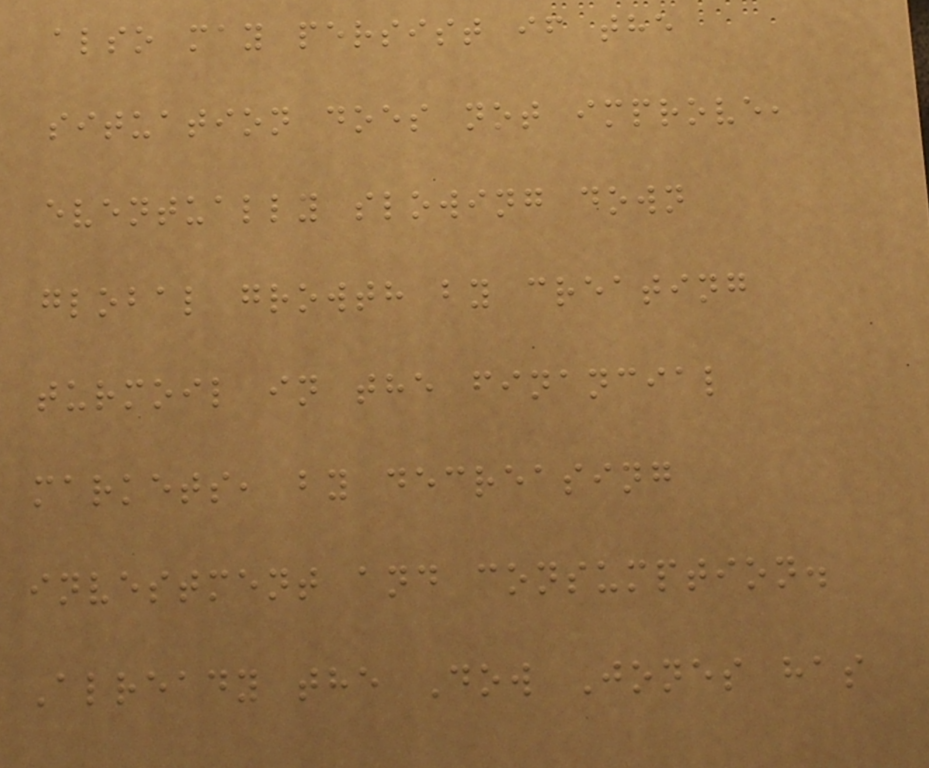also may persist if the
situation does not improve,
eventually slowing down
global growth by creating
turmoil in the financial
markets, by decreasing
investment and consumption.
Already the Dow Jones has
